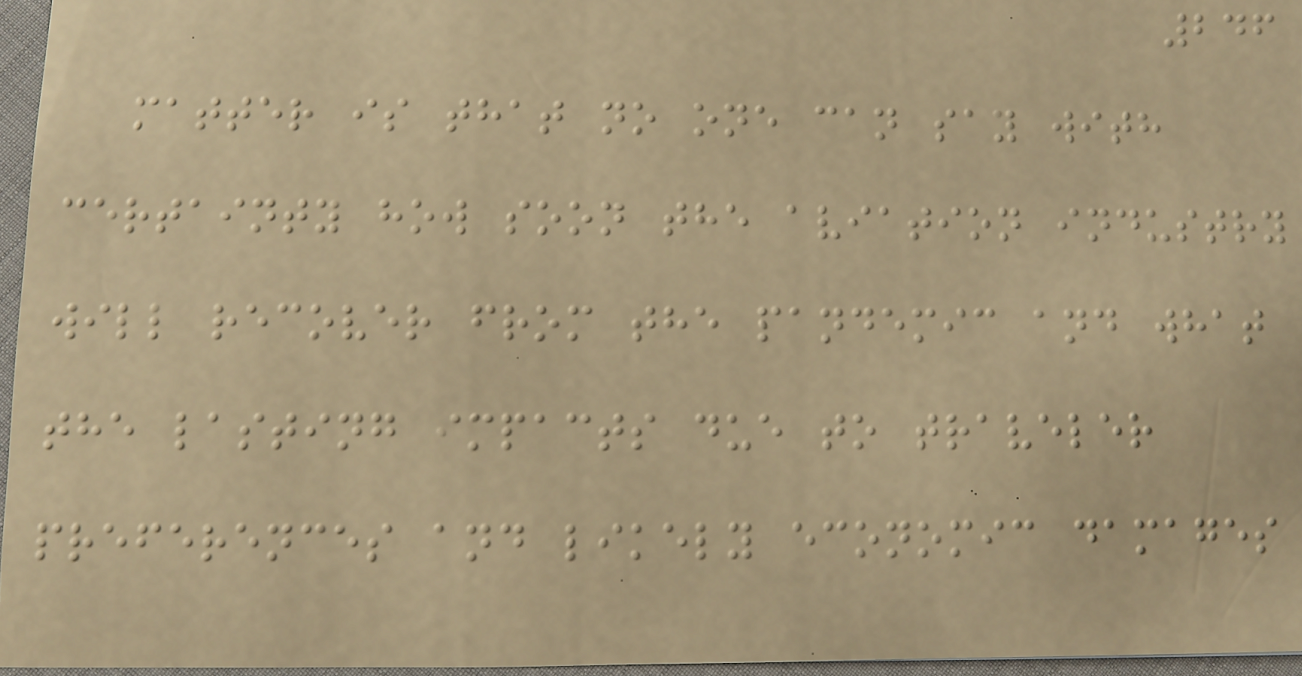246
matter is that no one can say with
certainty how soon the aviation industry
will recover from the pandemic and what
the lasting impacts due to traveler
preferences and likely economic damages
